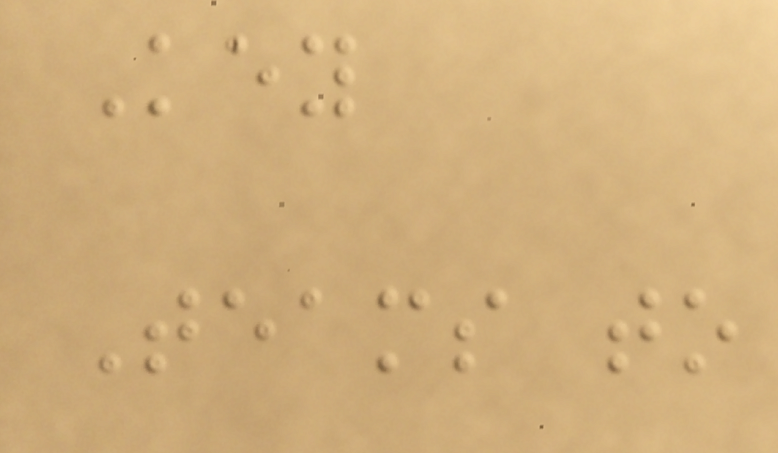Key
Teams to
